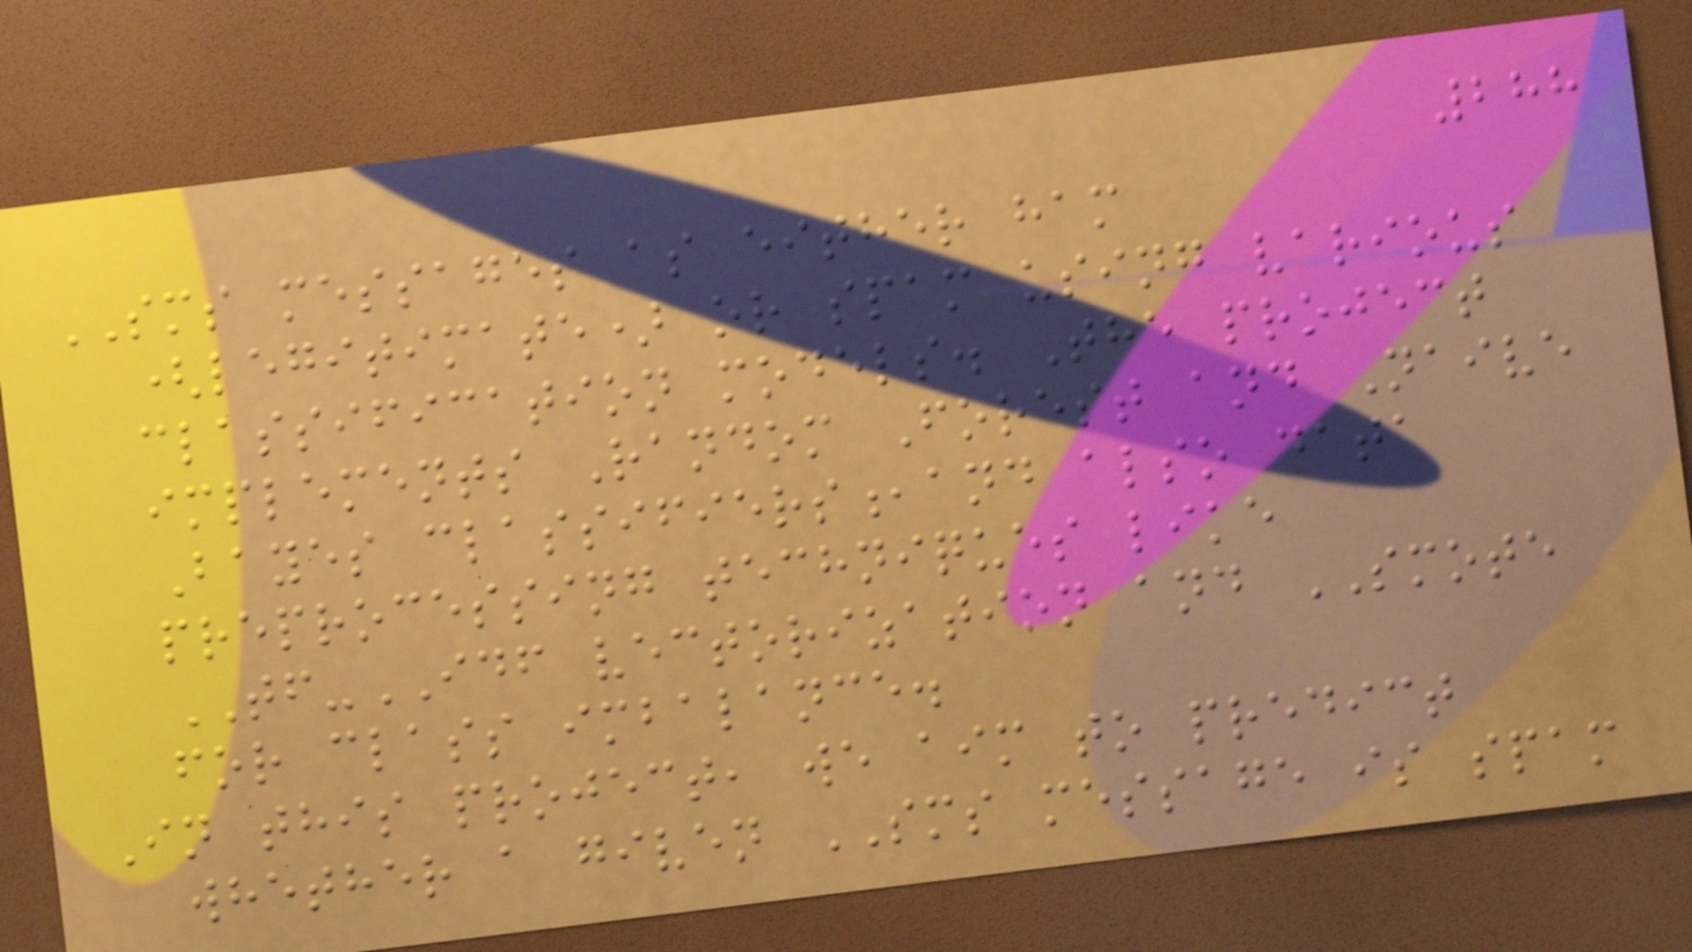288
SMS messages as either ham
(legitimate) or spam using various
classification models. The project
implements Random Forest and Naive
Bayes classifiers,and also data
preprocessing techniques like
TF-IDF vectorization and SMOTE
for class imbalance.
In this project, we aim to predict
whether a given SMS message is spam
